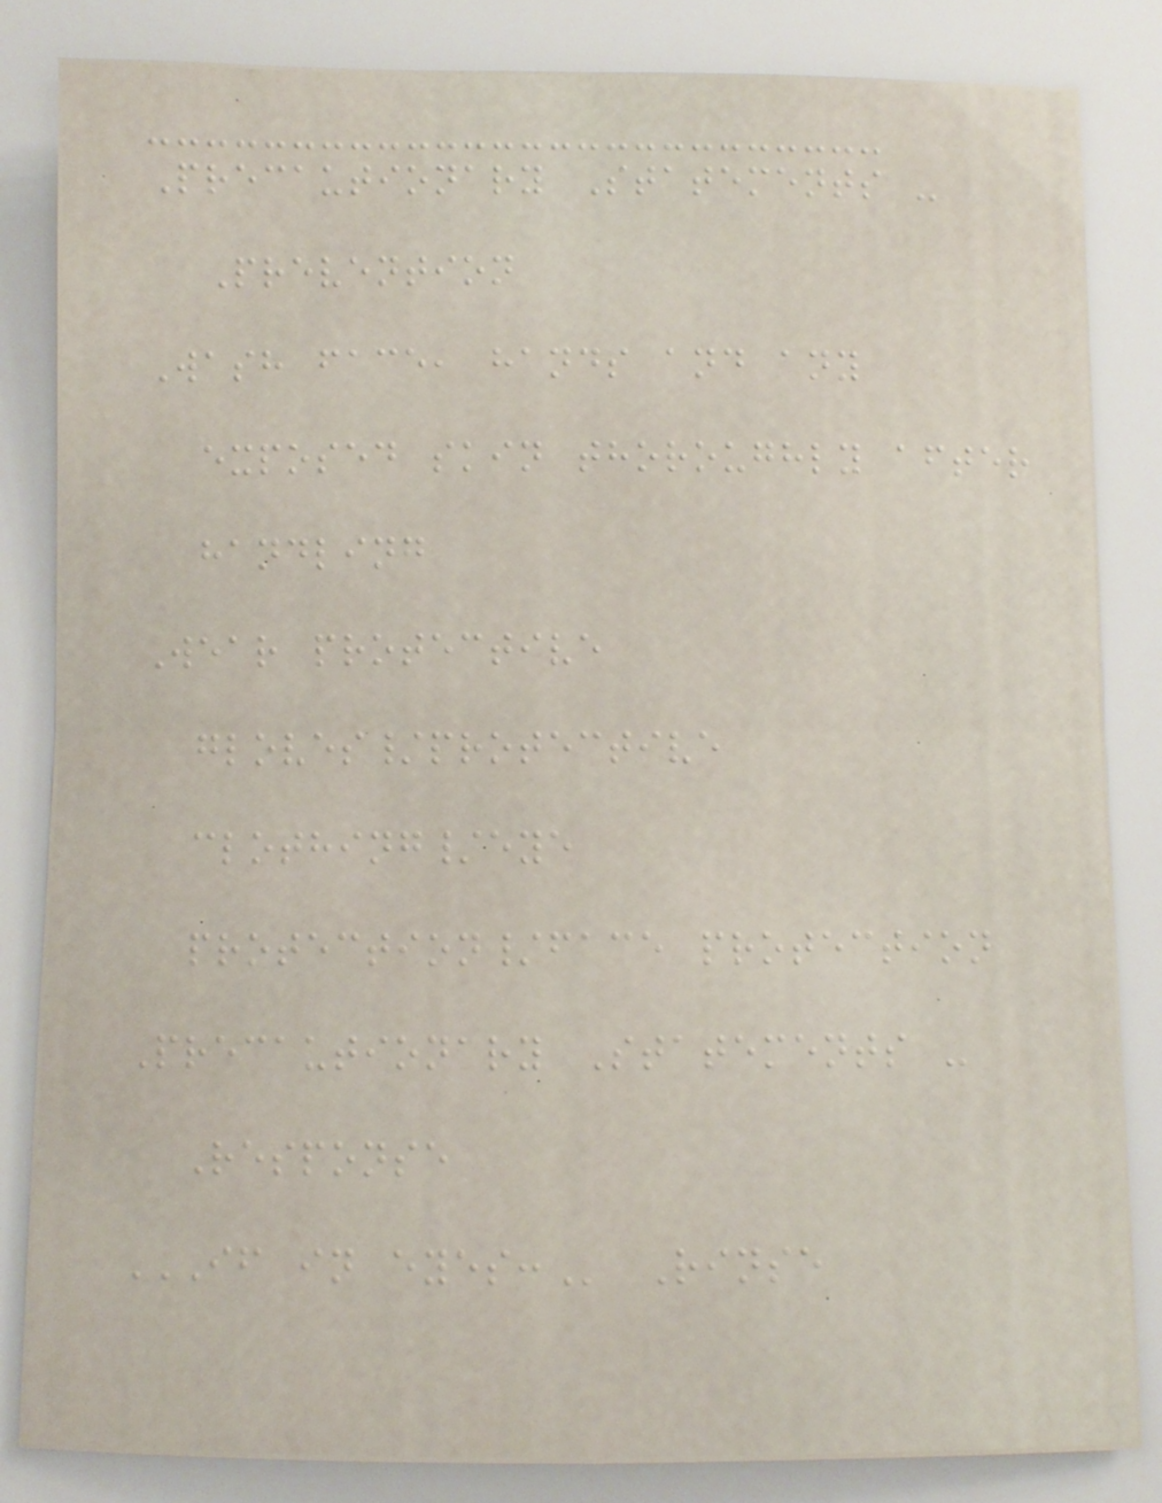Precautionary Statements -
Prevention
Wash face, hands and any
exposed skin thoroughly after
handling
Wear protective
gloves/protective
clothing/eye
protection/face protection
Precautionary Statements -
Response
IF IN EYES: Rinse
